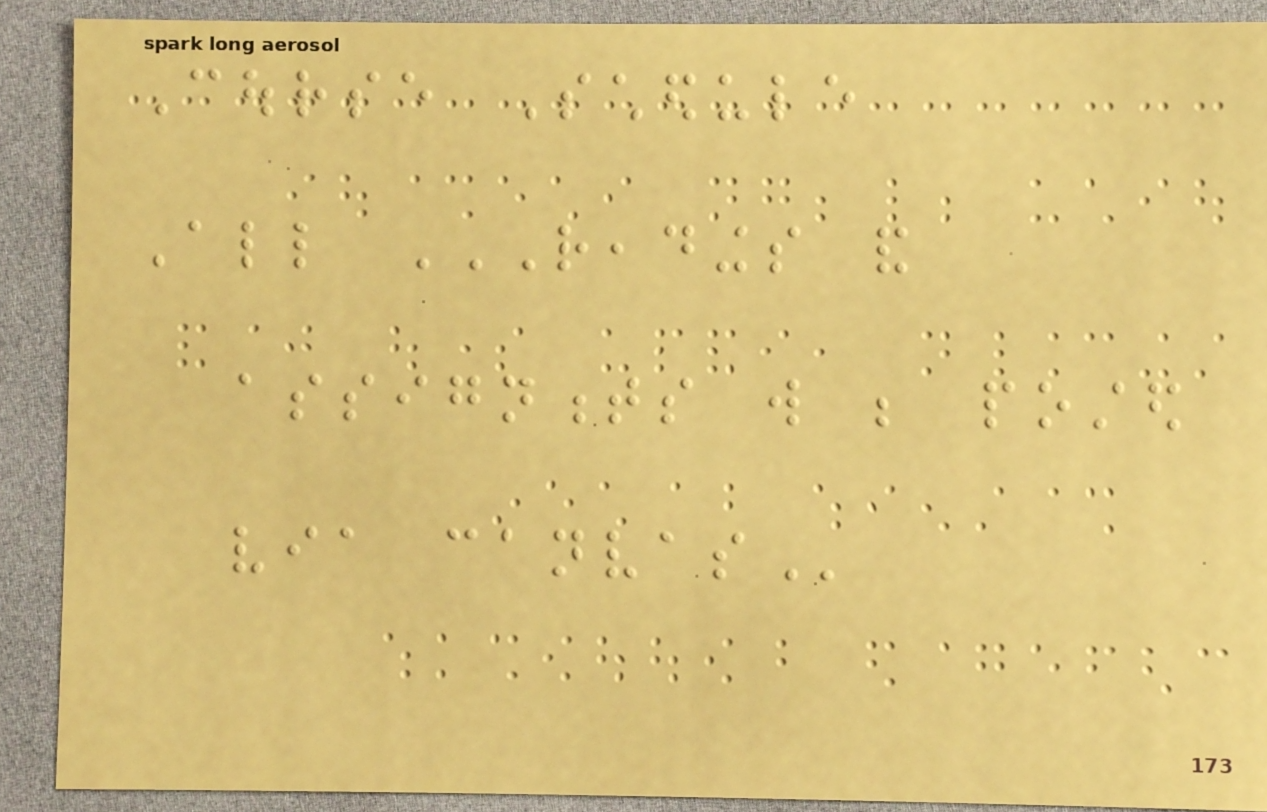Course Schedule
All READINGS AND
ASSIGNMENTS WILL BE POSTED
VIA CANVAS
